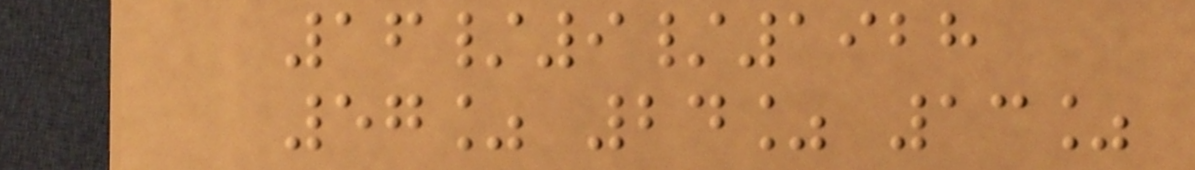16/9/1928
57% 24% 13%
